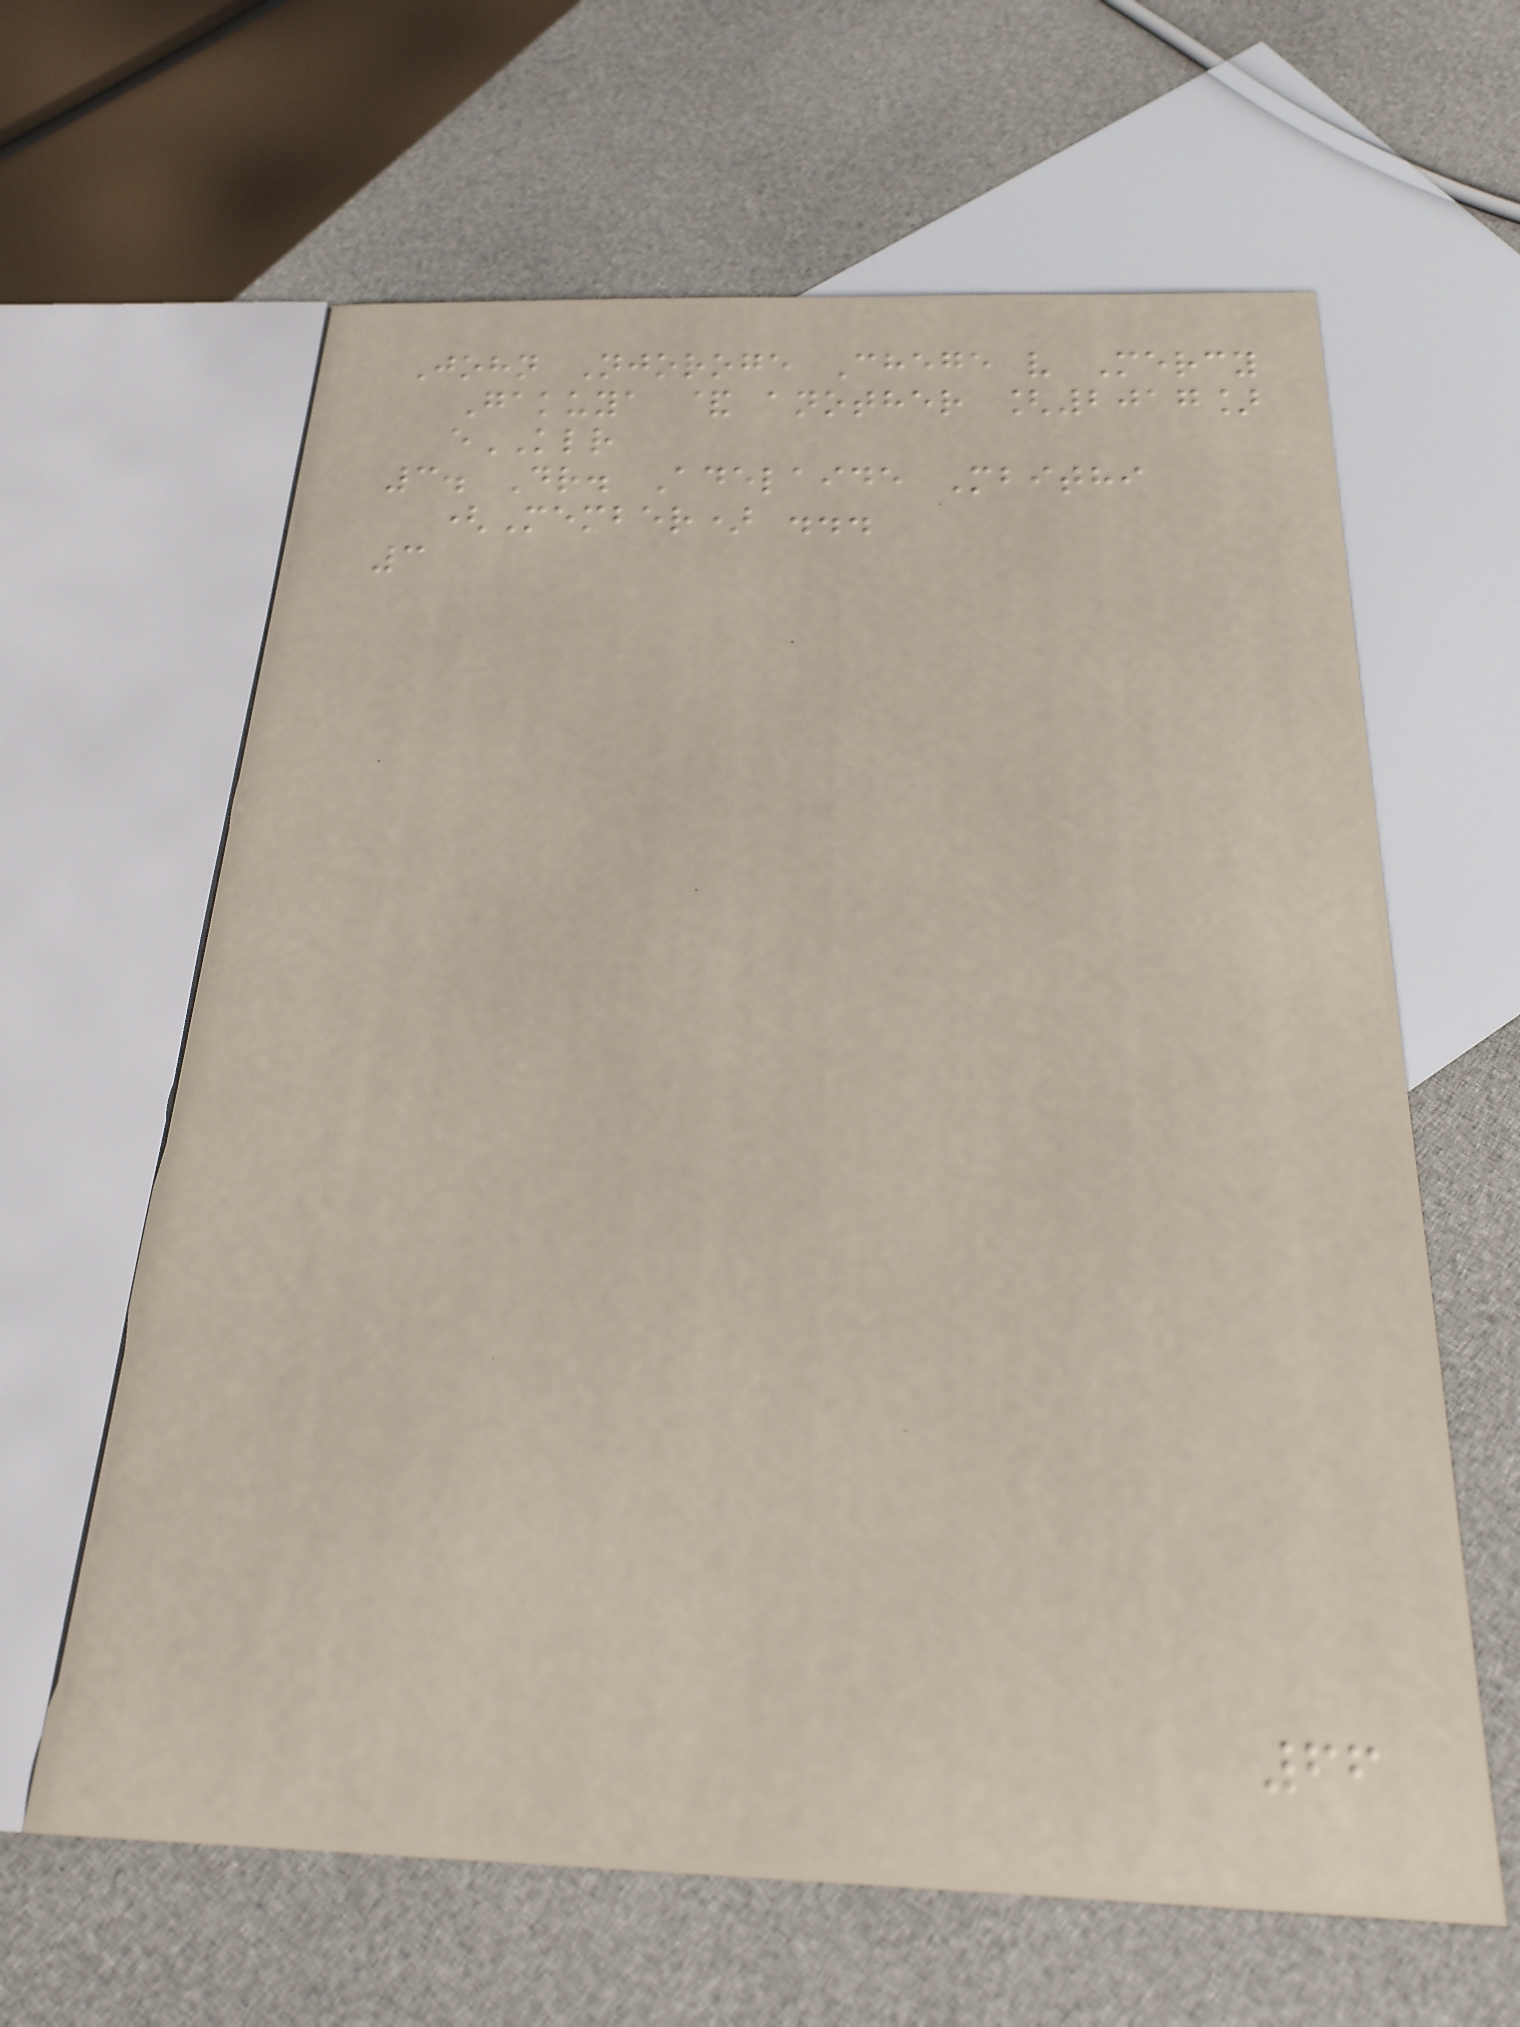John Njoroge Chege v Mercy
Gakuya & another [2017]
eKLR
3. Dr. Adelaide Mbithi
(Member) ...
3
66
